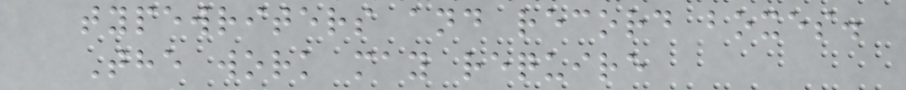typewriters and record boxes.
The work may require
